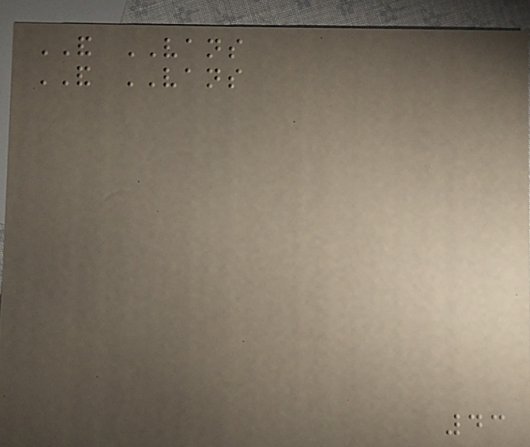AND VANS
AND VANS
43
